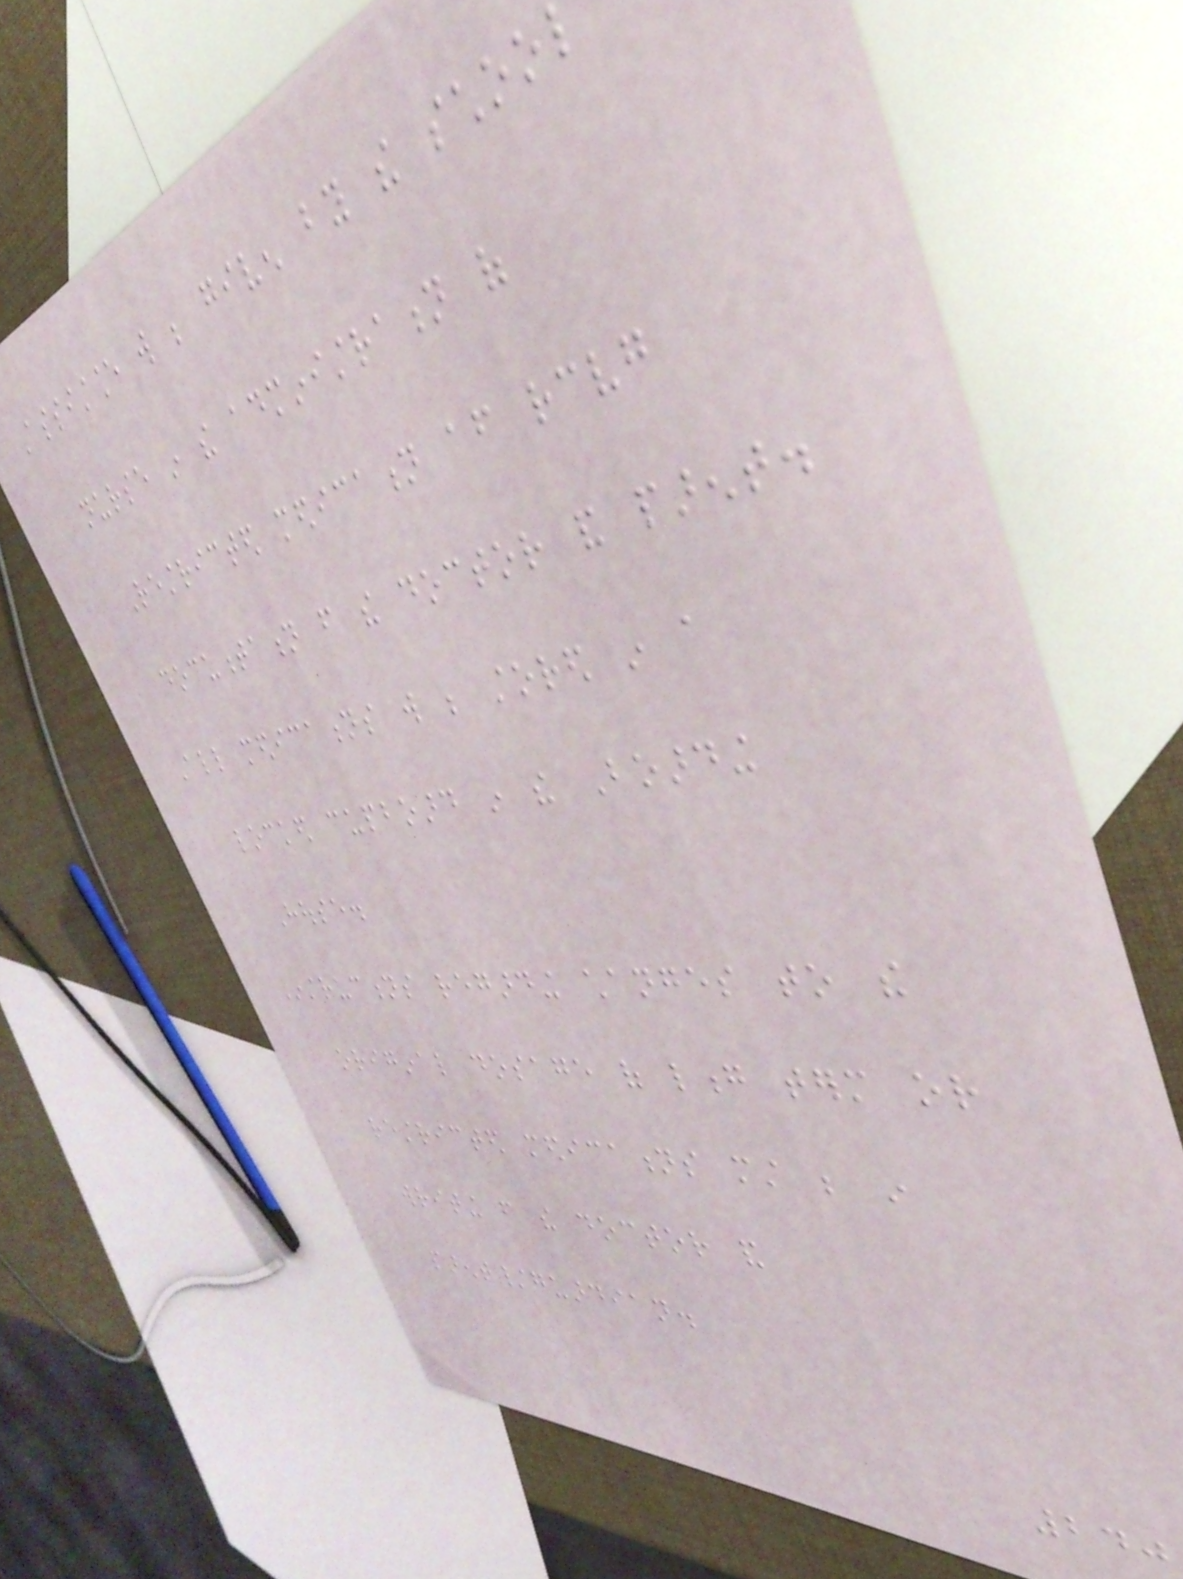Assistance will be given by the school
nurse in the administration of
Restricted medication after receiving
documentation from the doctor and parent.
All medications will be stored in a
locked cupboard in the Boarding
House.
Instructions regarding changes to the
original dosage of long term or
restricted medications must be in
writing from the doctor and
parent/guardian.
240
